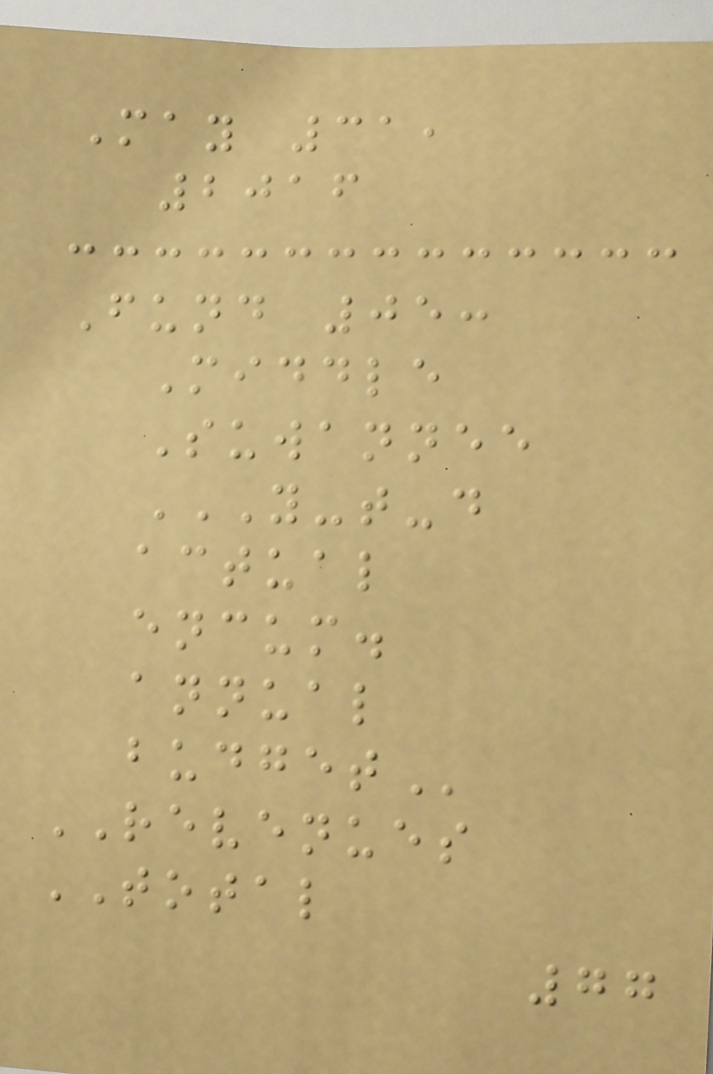May 31,
2016
Fund 05:
Middle
Suwannee
Y-T-D
ACTUAL
ENCUM.
ANNUAL
BUDGET
REVENUES
TOTAL
77
